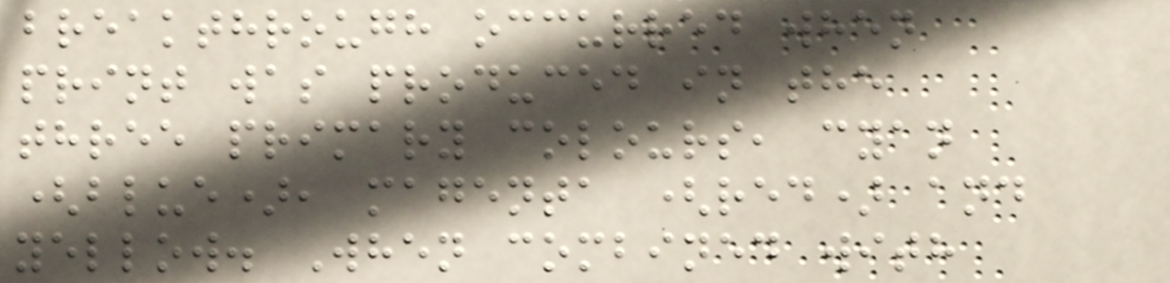breakthrough occurred when
print was produced in the
three primary colours, cyan
(blue), magenta (red) and
yellow. When combined with
